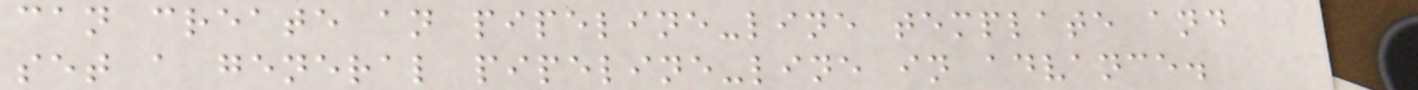can create an pipeline-line template and
set a general pipeline-line in advance.
